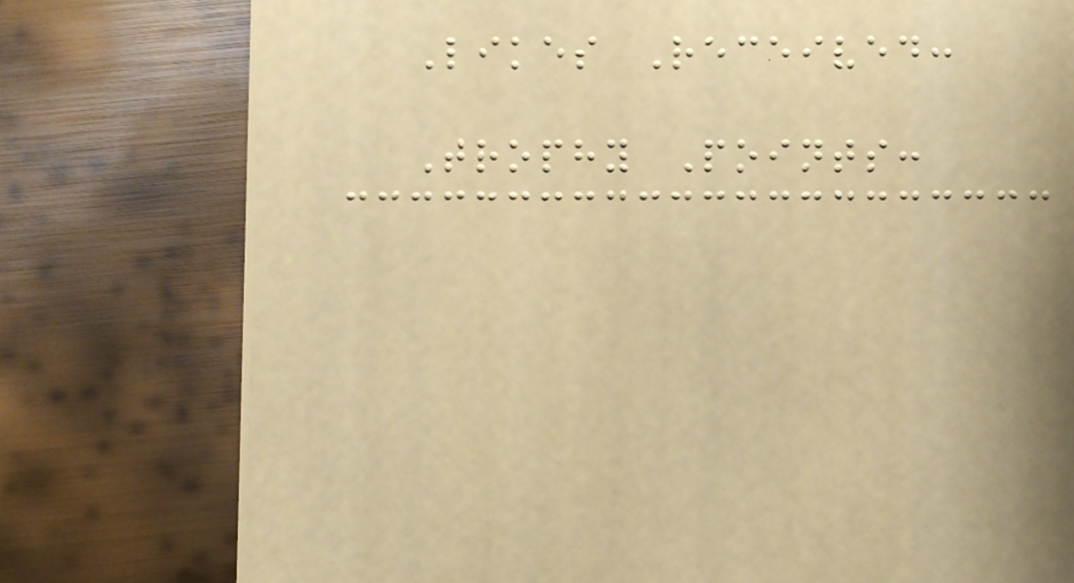Likes Received:
Trophy Points:
